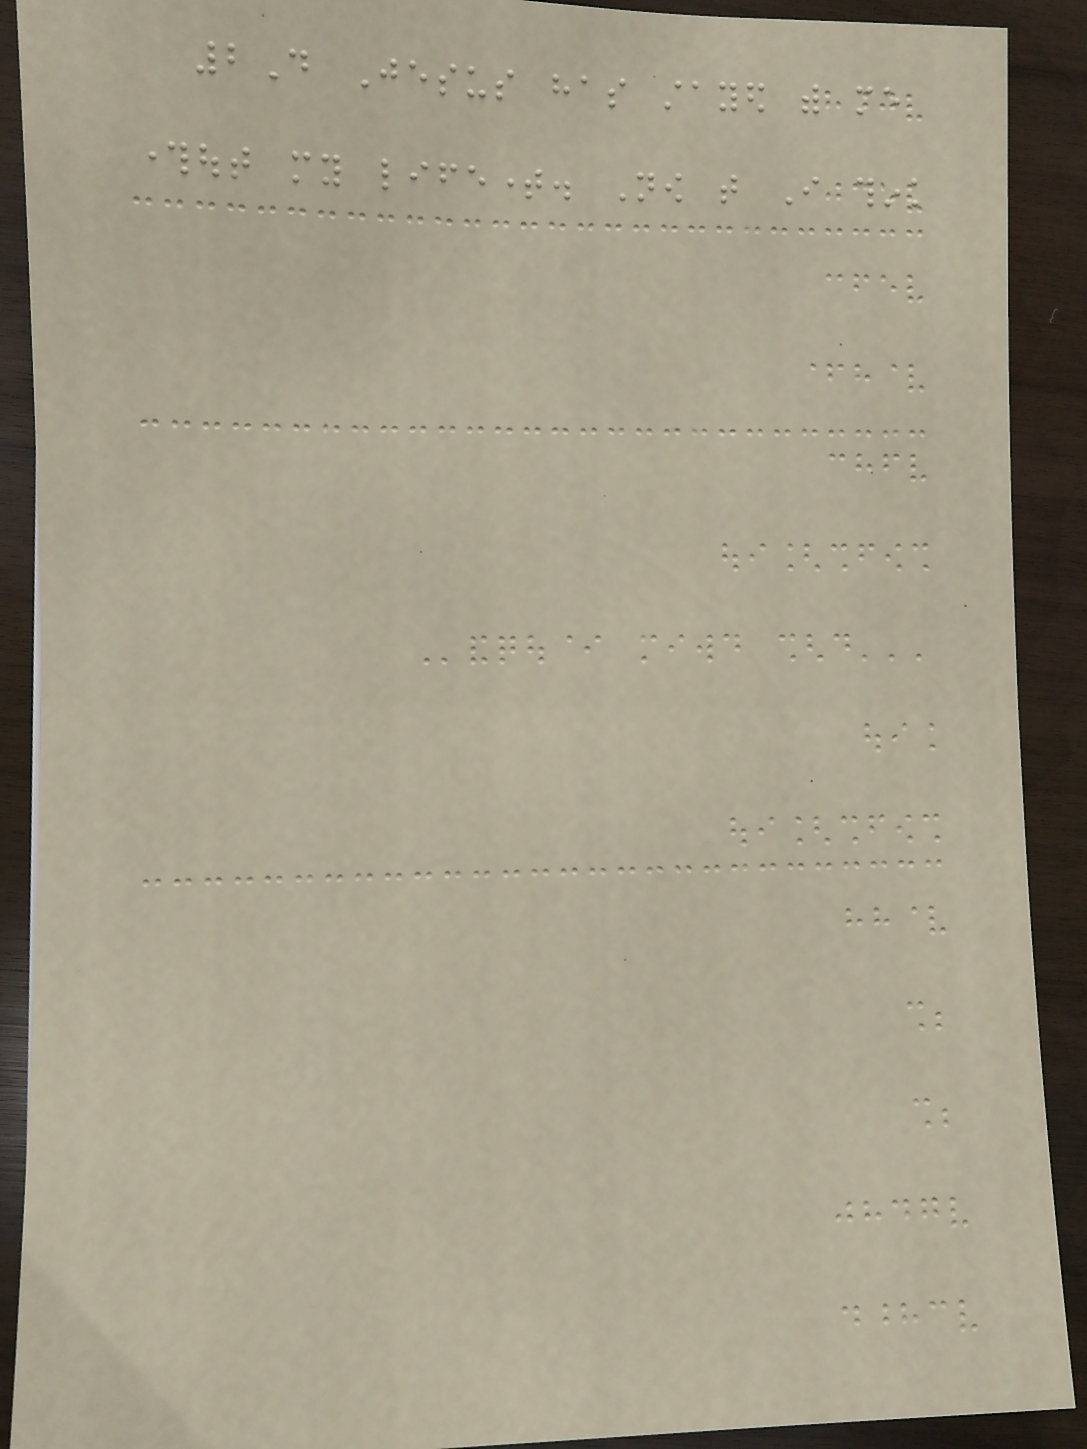2D Jesus has stayed with me
throughout my lifetime. Now that I think
